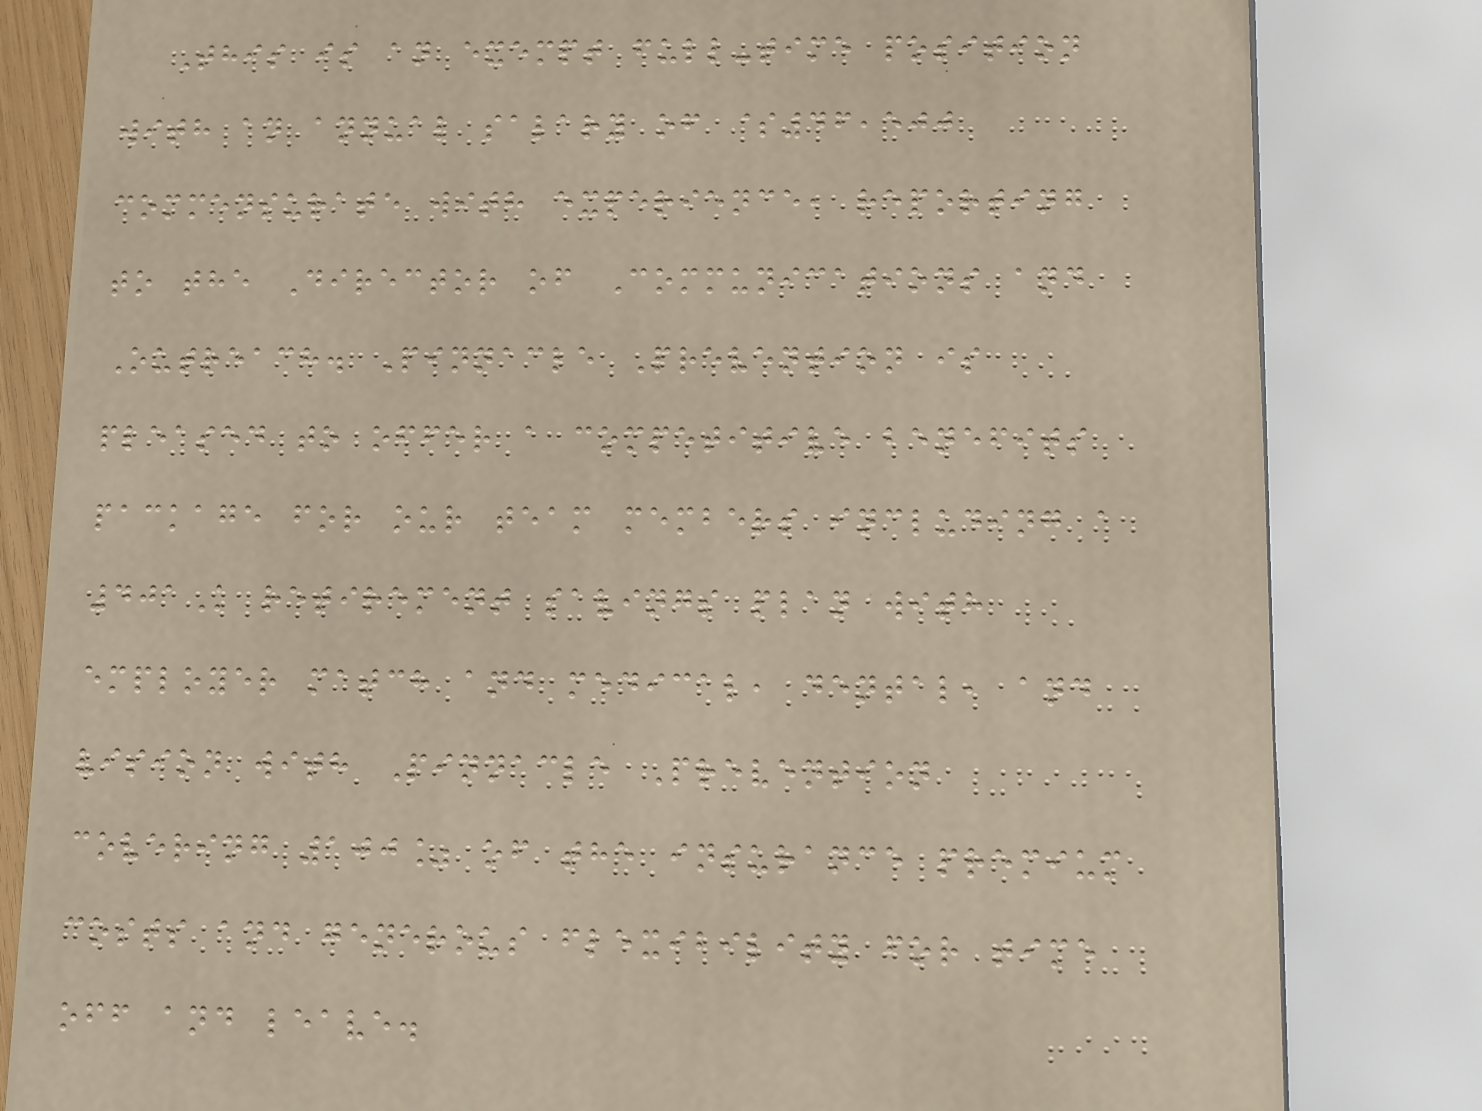This is an exempt full-time position
with an annual salary of $46,500
commensurate with experience, reporting
to the Director of Communications and
Outreach. Pinnacle Prevention is
pleased to offer a competitive benefits
package for our team members including a
401K retirement savings plan with
employer match and medical, dental, and
vision with Pinnacle Prevention
covering 100% of the insurance premium
costs and generous flexibility for time
off and leave.
